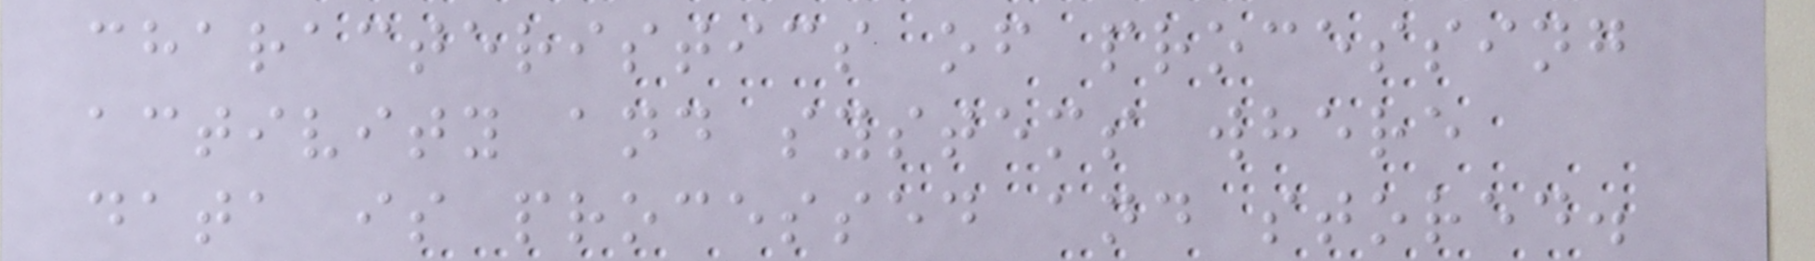characteristics of processing
activity and systems where
data is processed and stored.
